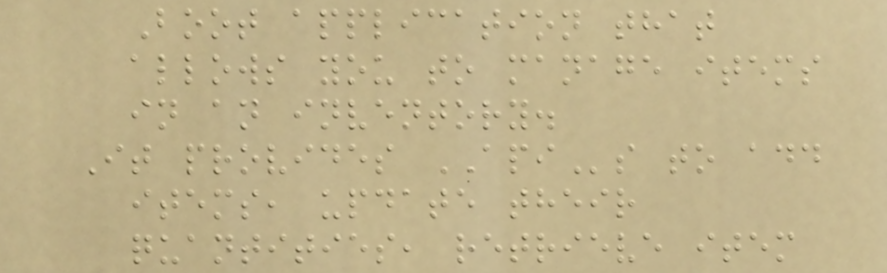Boot application that
allows you to manage items
in an inventory.
It provides APIs to add
items, update their
quantities, retrieve item
